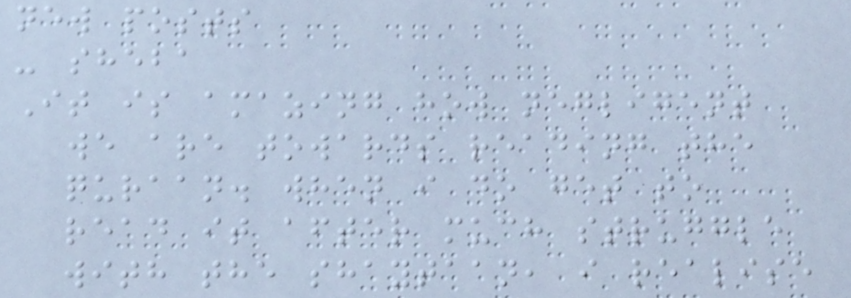new posts
- sheba
It is amazing how negligent
we are towards reading the
quraan. when i do get to
read it after much struggle
with the shaytaan, i realise
